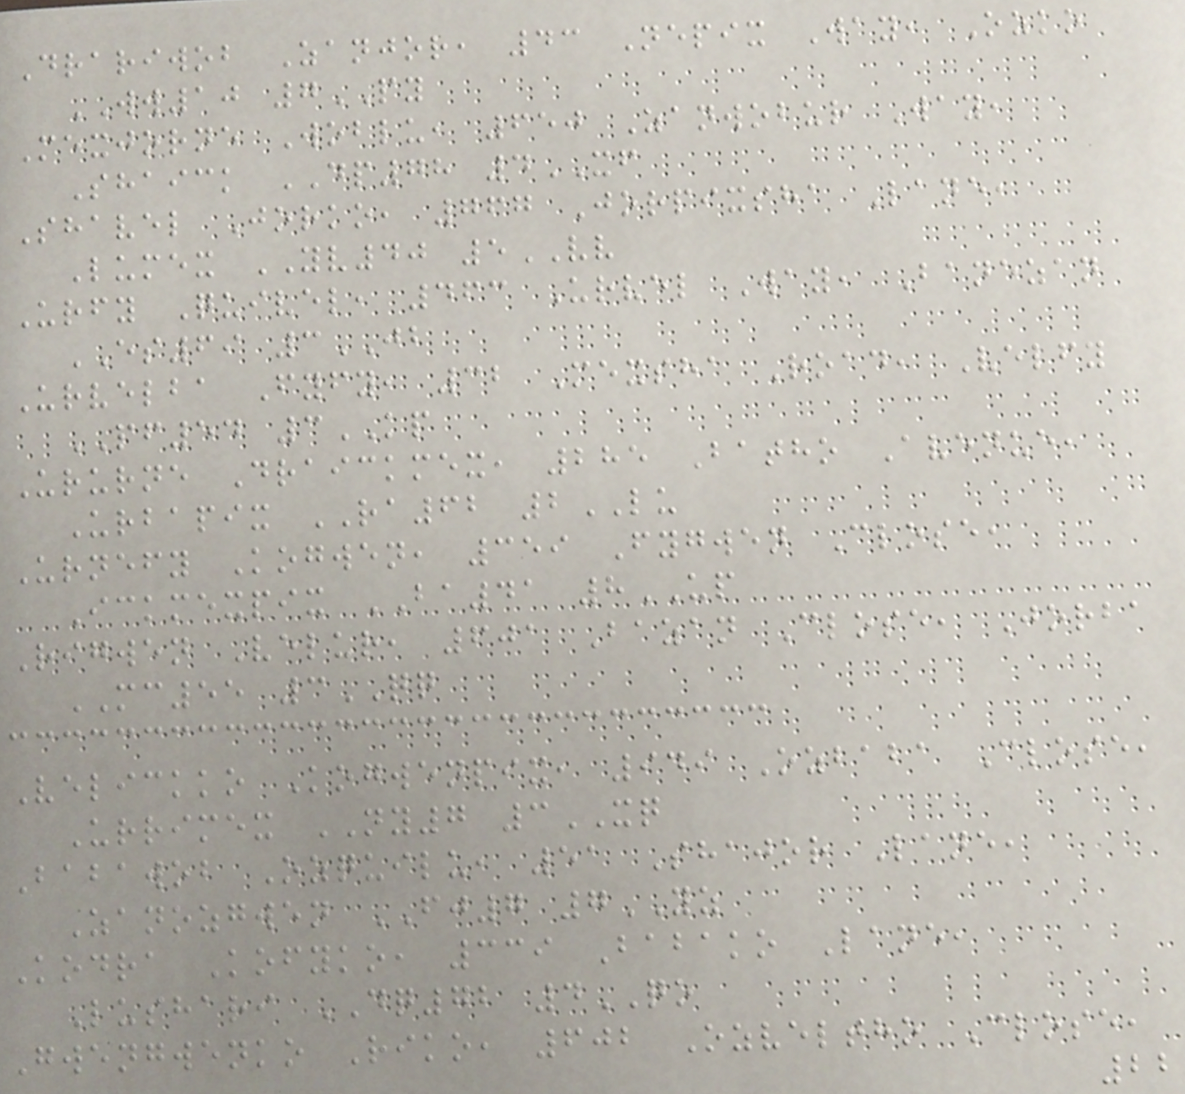Drariwob Zanjor, 43 Nepix Way, Ozko
WW10 7PY
Mexjorne Woblu, 650 Zanwobur Way,
Shaick DP78 4XF
Shavel Jorko, 767 Jorpixsha Lane,
Lumex YV40 5VV
Urfy Quivel, 463 Urvel Way, Banezan
ES69 3JB
Urvelba Fyfy, 32 Mexsha Road, Velfy
PF54 3KP
Ururne Draickmex, 285 Batho Avenue,
Urbapix RA62 2LU
Urnefy Kogwen, 359 Fygwen Close,
Ickmexpix BA41 8UP
Rigwen Velur, 601 Bazan Close, Jorba
MC55 3QQ
Velickko Kogwenpix, 949 Ozbaba Close,
Urrimex NY7 3XQ
Babawob Ozquilu, 51 Shajor Lane,
Zanozgwen FJ7 7YZ
Kodra Kofyko, 339 Babako Lane,
Lushari DQ72 4QO
Gwengwenko Riko, 602 Ozveltho Close,
22
